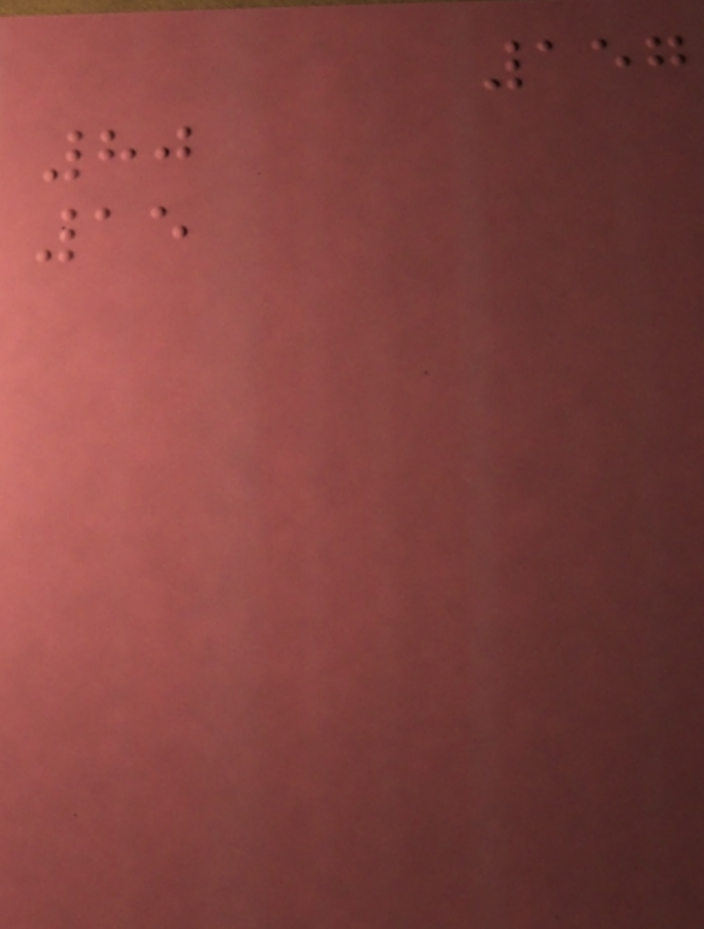157
80
15
